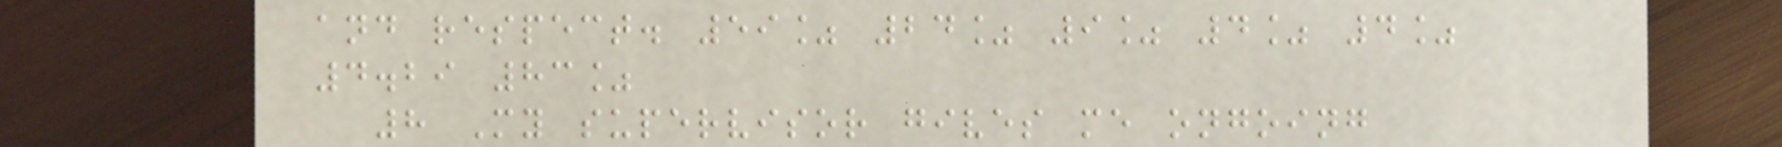and respect. 59% 24% 9% 4% 4%
4.29 83%
8 My supervisor gives me ongoing
